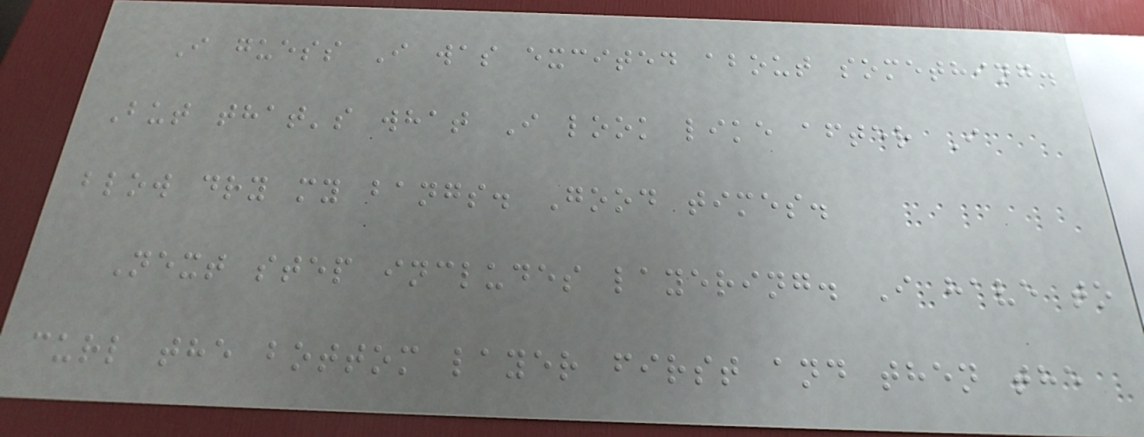I guess I was excited about something.
But that's what I look like after I
blow dry my bangs. Good times.
Next step includes layering. I have to
curl the bottom layer first and then the
